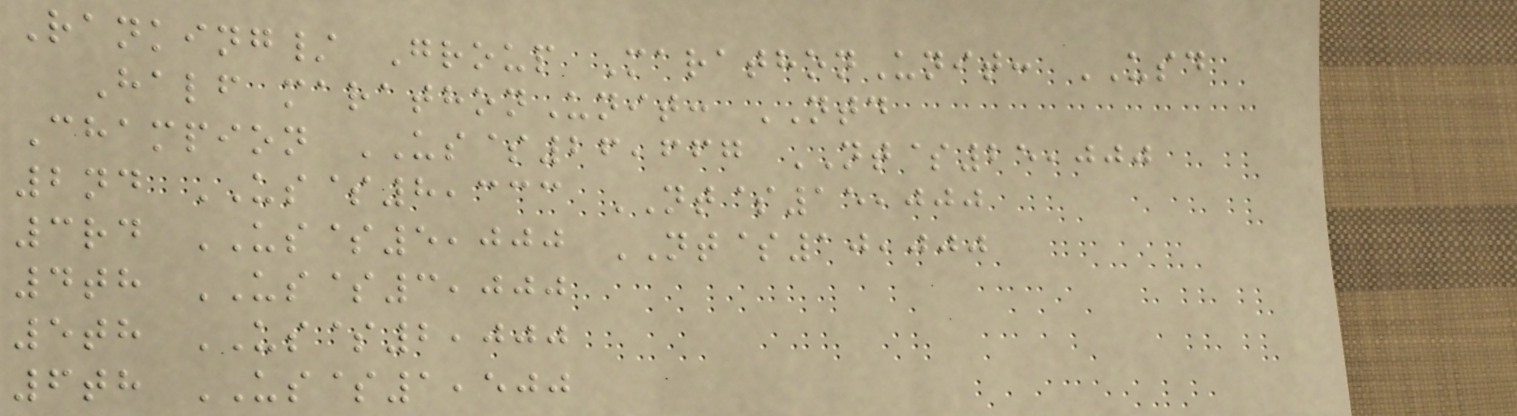Ranking/ Group MarathonUnit: USD
Half marathonUnit: NTD
Champion US$26,667 NT$25,000
2nd US$8,333 NT$15,000
3rd US$5,000 NT$10,000
4th US$3,000
5th US$2,000
6th US$1,500
